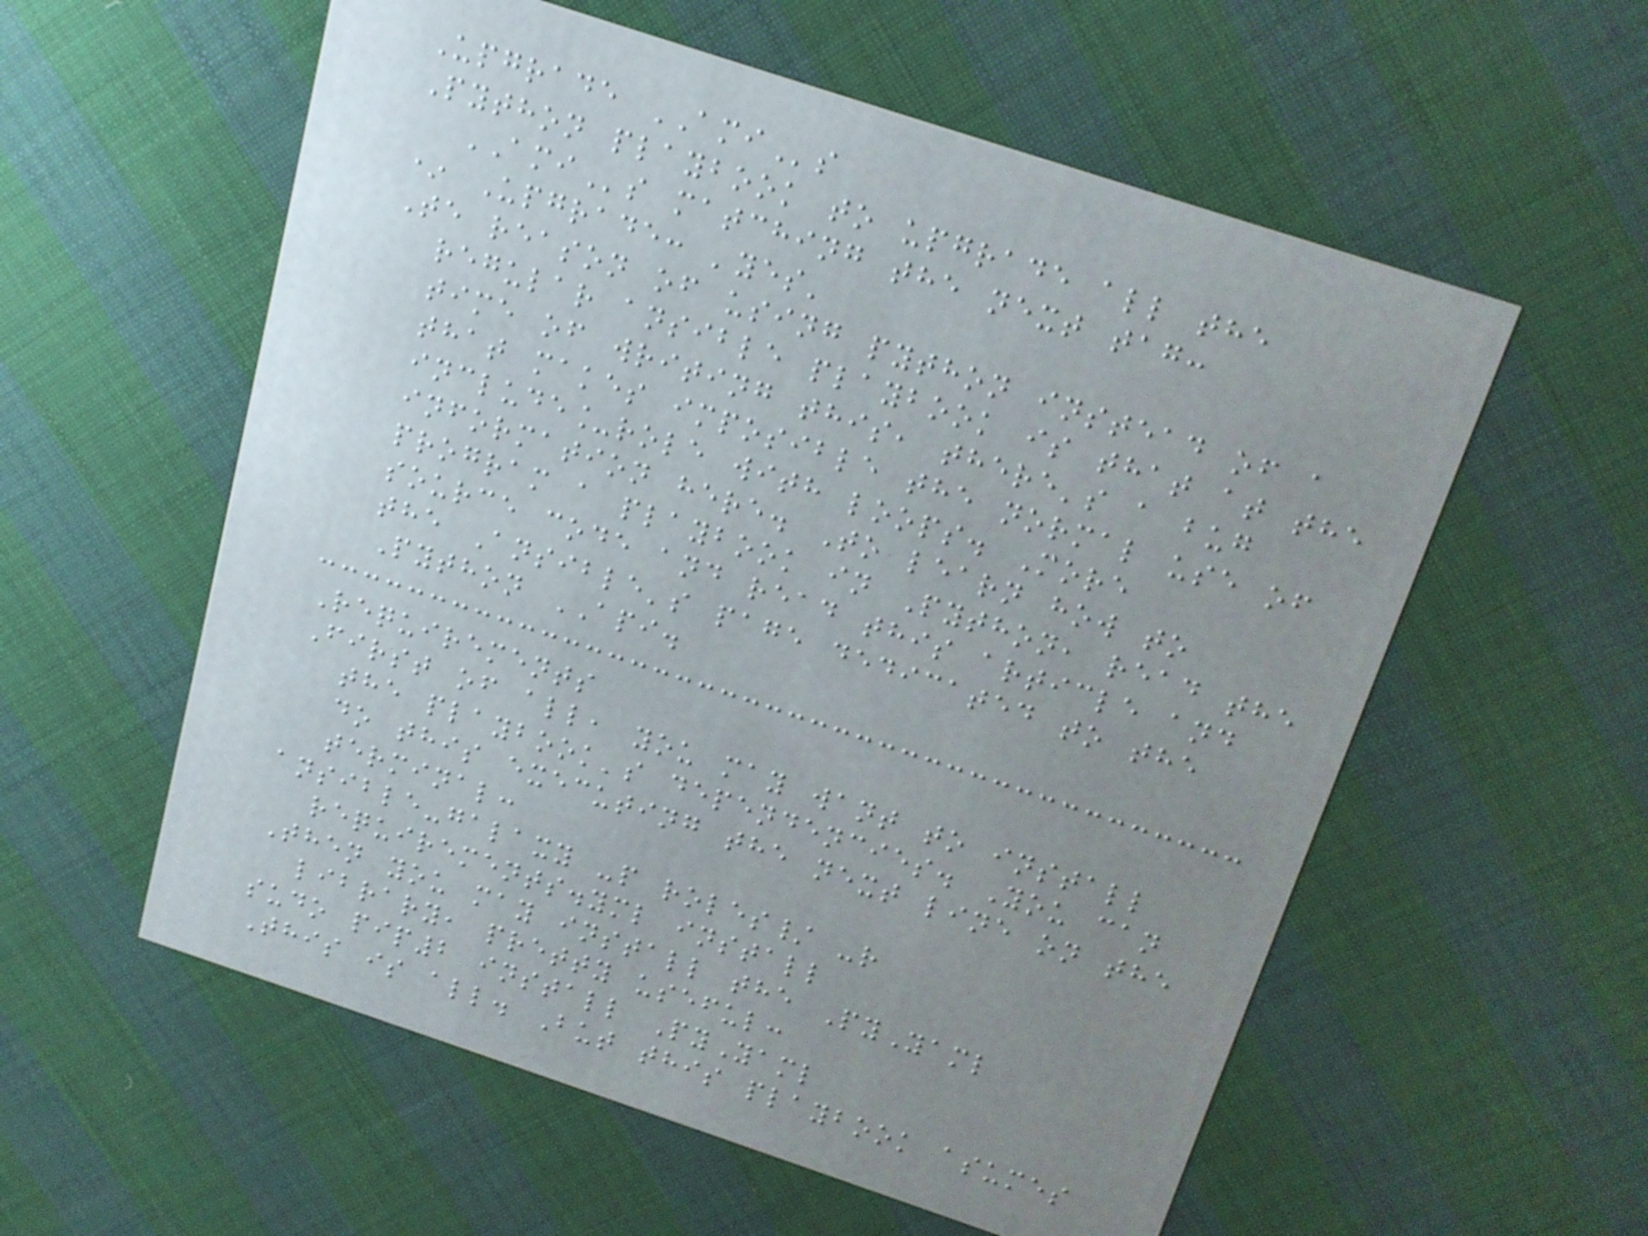Upgrade AMIs
Python playbook to upgrade all the
AMIs matching the next tag:
* Upgrade: 'yes'
Te reason of using python instead of a
regular ansible playbook is that at the
time of writing this, there's a bug
that makes imposible the normal use of
include_role with loops. More
information here. To learn how to
program a playbook in Python, read the
source code and read this article and
the Ansible's page dedicated to the
Python API.
Requirements
First of all, you may want to install
the playbook's dependencies. You can
do this executing the next line on the
terminal:
ansible-galaxy -p roles/ -r
requirements.yml install
Then you may install the PyYaml
library, pretty useful:
sudo pip2 install PyYaml
This is all. But this playbook asumes
